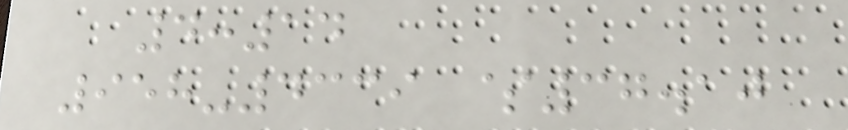4:14
958-4339 $37.10
